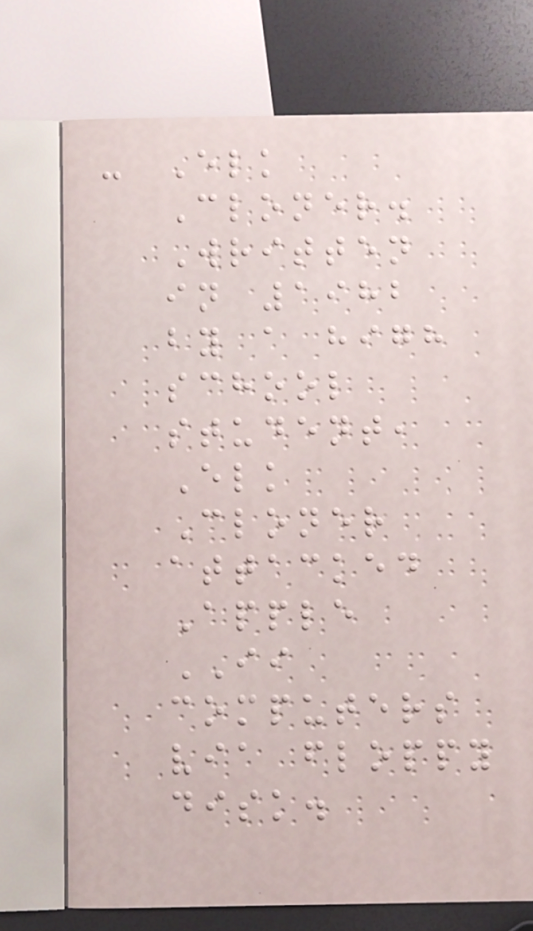- Elk
Cloner.
Written
in 1982
by a high
school
student,
Elk
Cloner
attacked
Apple
II
computers
via floppy
disk.
